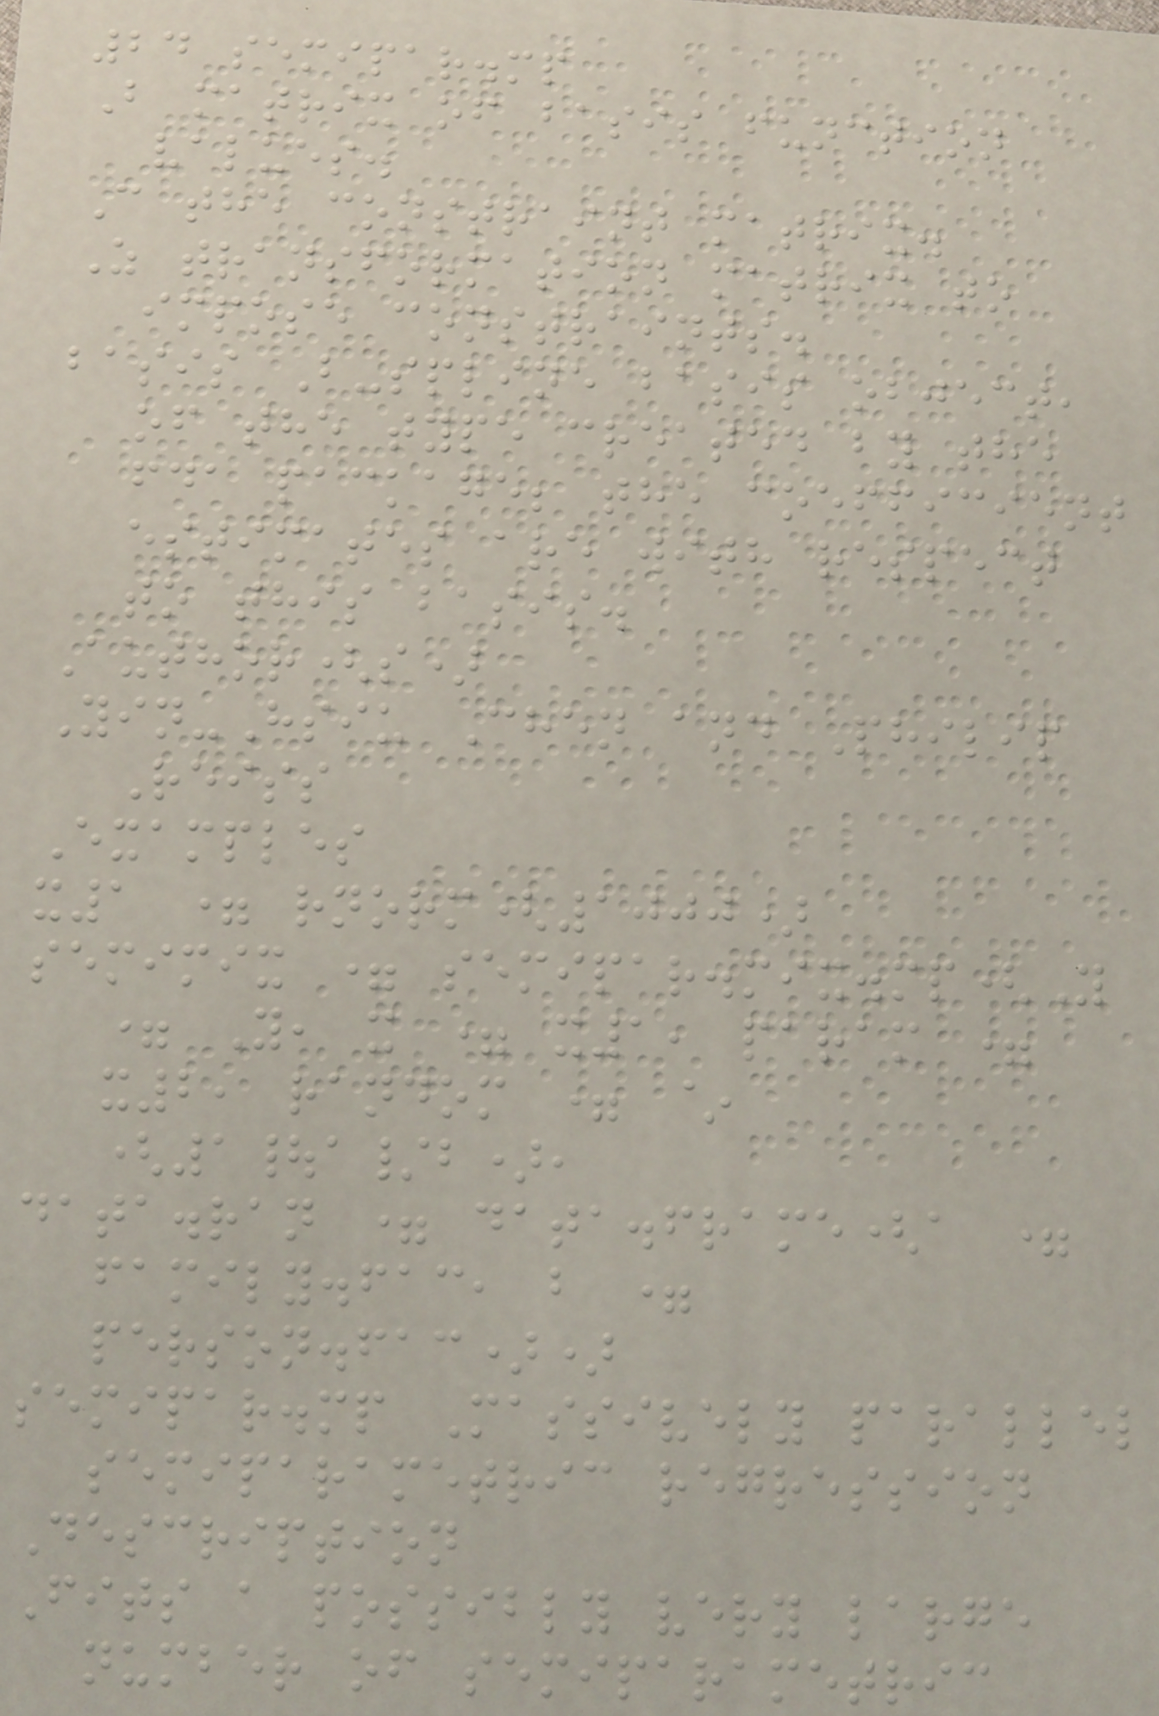24 semipar.mp
B matrix of basis function
values.
C the constraint matrix.
Z transformation matrix to
impose constraints.
basis B-spline basis object,
of the type created by the
fda package; the coefficient
estimates are with respect
to this basis.
Author(s)
Yin-Hsiu Chen and Philip
Reiss
Examples
x1 = rnorm(1000)
semimix = semipar.mix.mp(Y
= Y, x = x1, param =
x2, random = ~
(1|a/b),
data.ran = data.frame(a =
family.fac, b =
person.fac))
semipar.mp Massively parallel
semiparametric regression
Description
Fits a possibly very large
number of semiparametric
